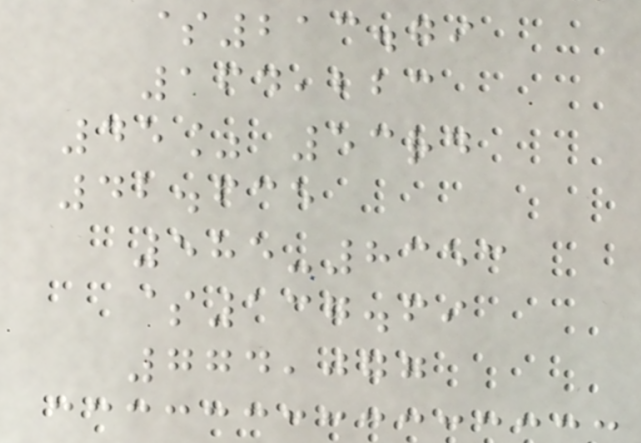$213.79
164,223
45% 53rd
42.635
585-8353
$137.69
774,077
